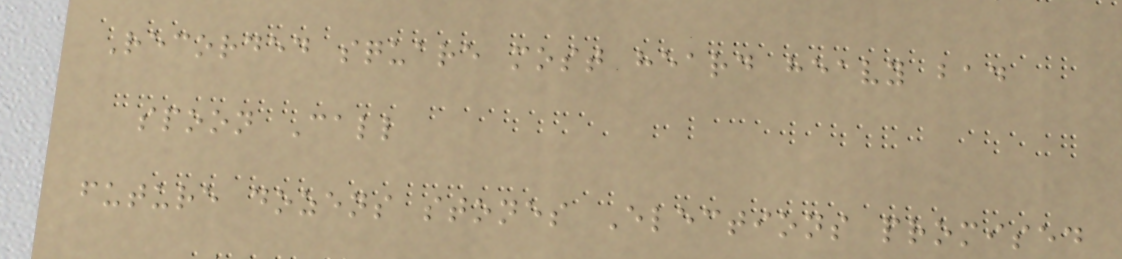Recorded square most heard heavy bad
spoon Call
future dozens stones Elections promised
